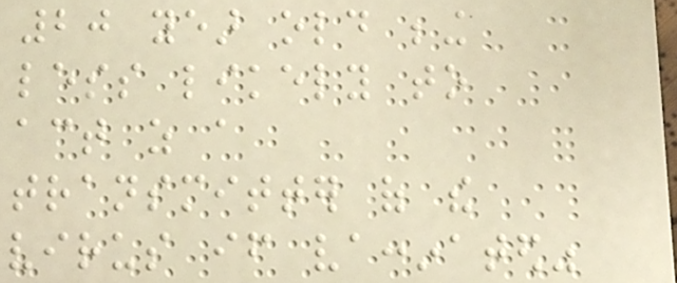20 year old being
less likely to
act as a
transmitter of the
virus if vaccinated"
